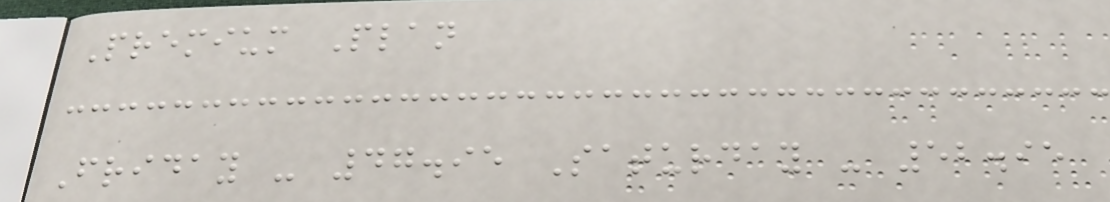Premium Plan
Friday - 47.95 Saturday - 52.95
